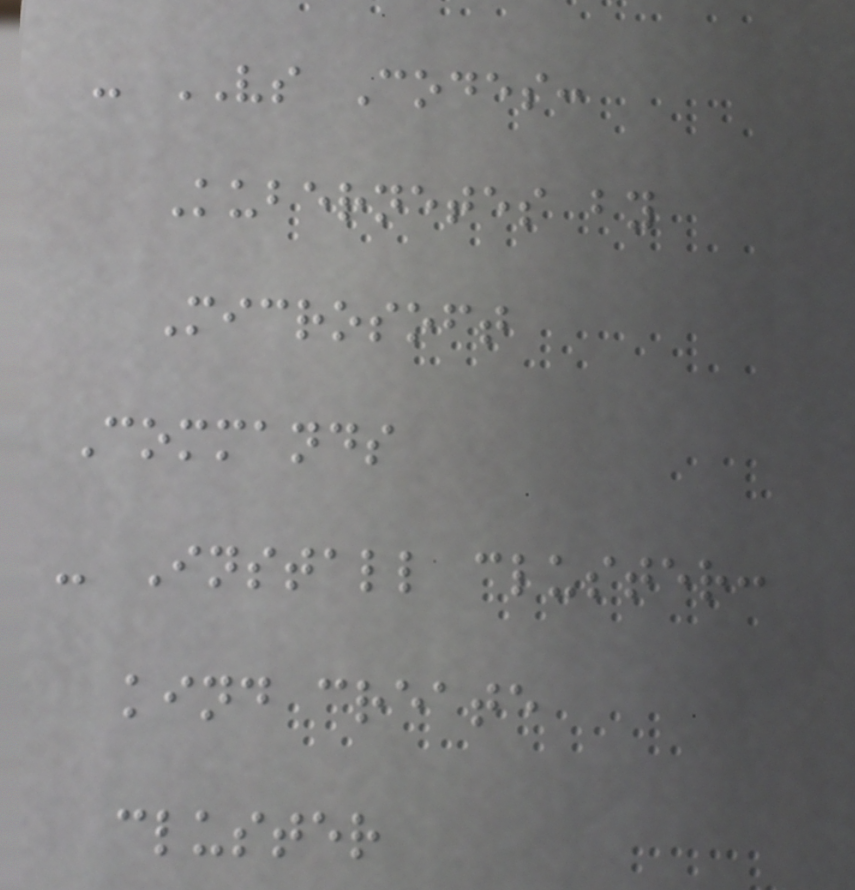- VS Codes:
Kubernetes by
Microsoft
Commands
- Install cluster:
kind create
cluster
